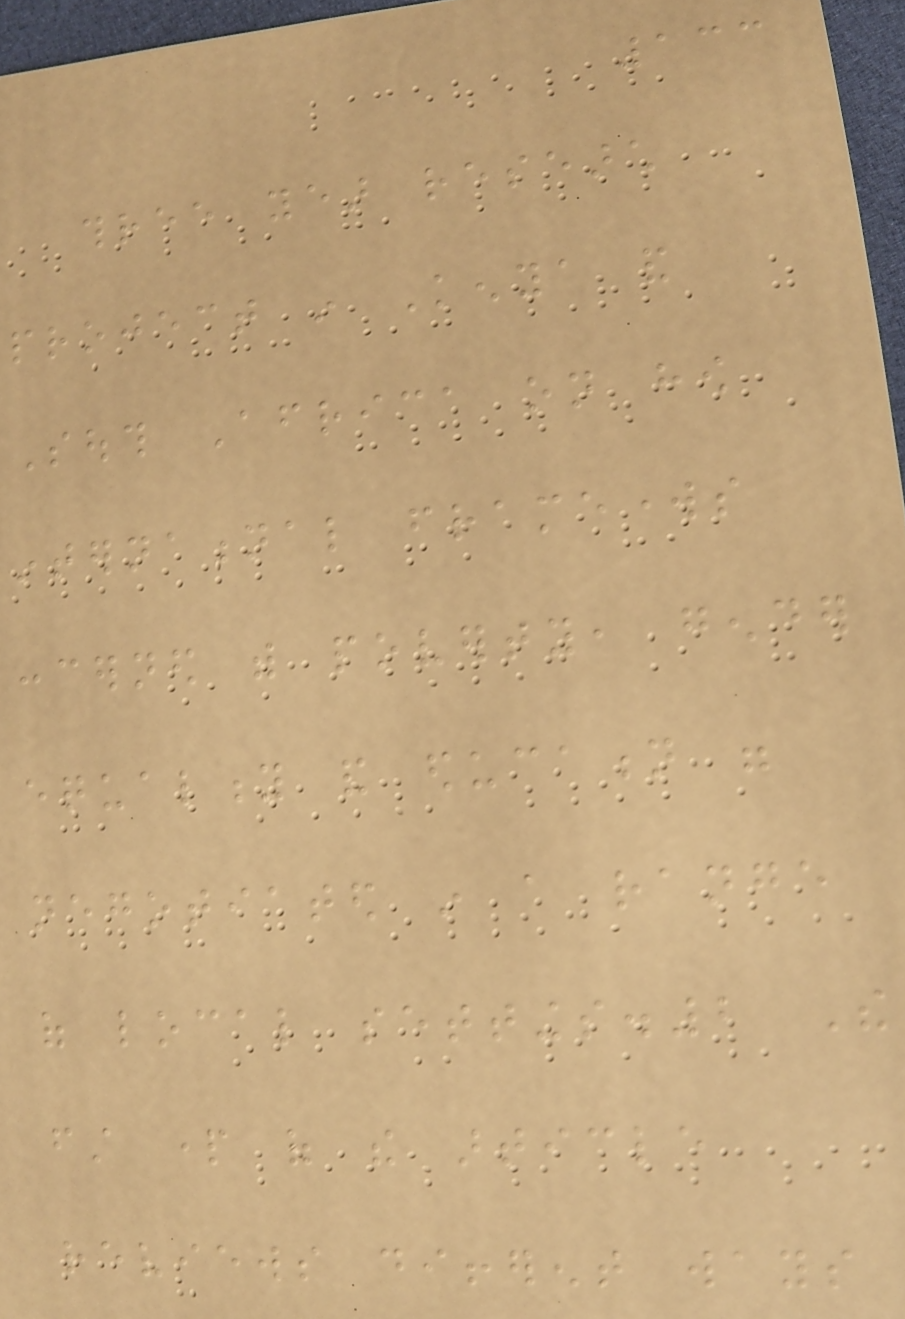133
three year research
project in Kenya and
South Africa on how
international frameworks
concerned with poverty, gender
equality and education were
negotiated in a range
of local settings.2 The
first part of the article
reviews different ways
